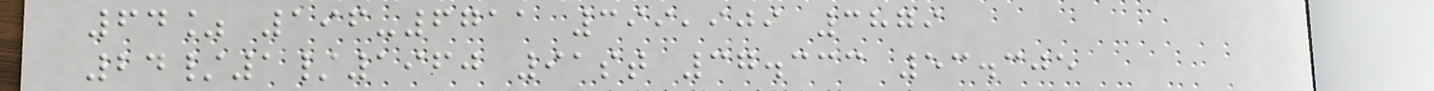64% 196-6711 399,909 3879
24/1/1960 91st 37.333 53.305
